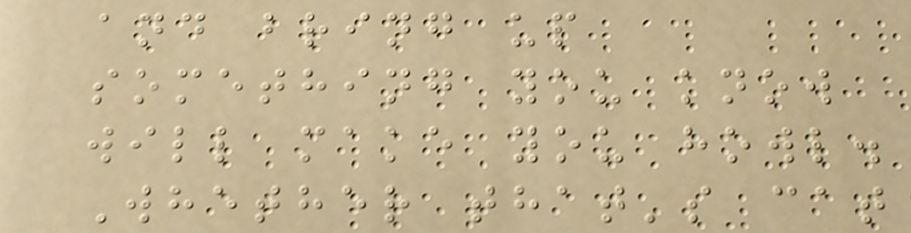and bring up
something you know
will make you howl.
Whether that's cat
